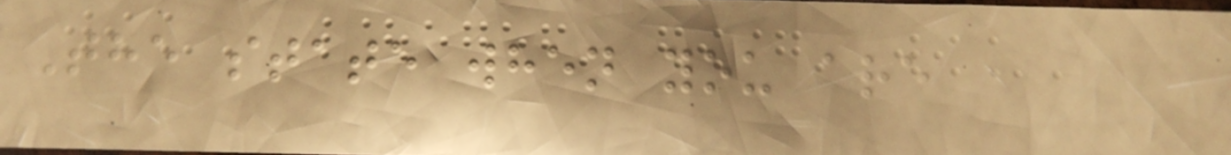The state when you are
